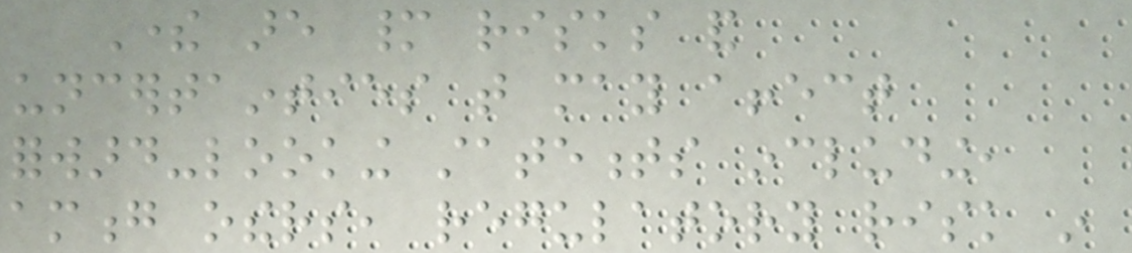There are many risks and
uncertainties that may affect
forward-looking statements including,
among others, regulatory risk in
